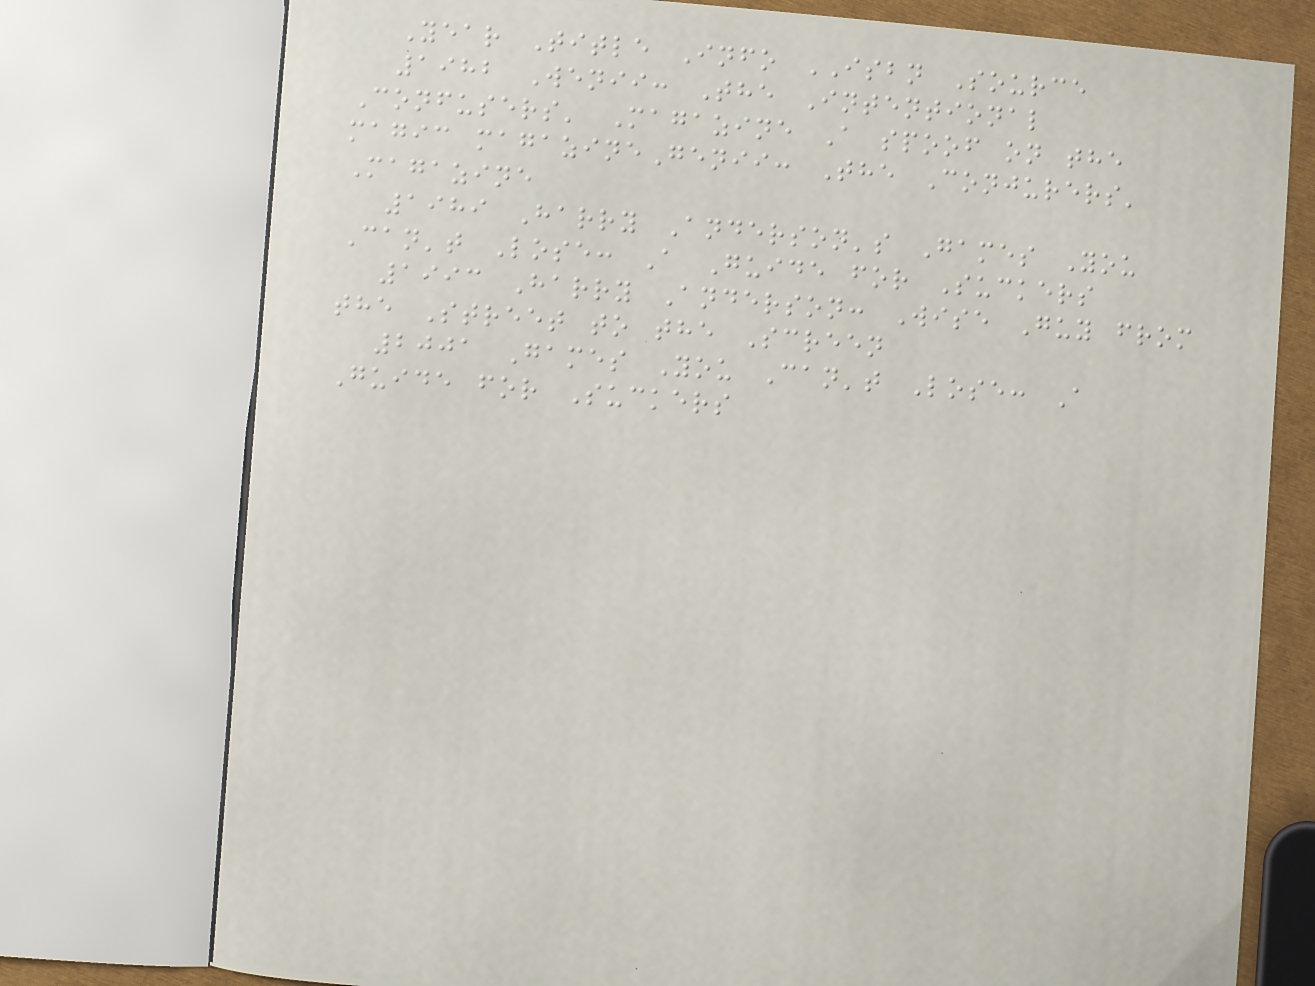Year Title Info ISBN Source
1982 Wenii: The Intentional
Confusers' Magazine A spoof on the
magic magazineGenii: The Conjurers'
Magazine
1989 Harry Anderson's Games You
Can't Lose: A Guide for Suckers
1993 Harry Anderson: Wise Guy from
the Street to the Screen
2001 Games You Can't Lose: A
Guide for Suckers
